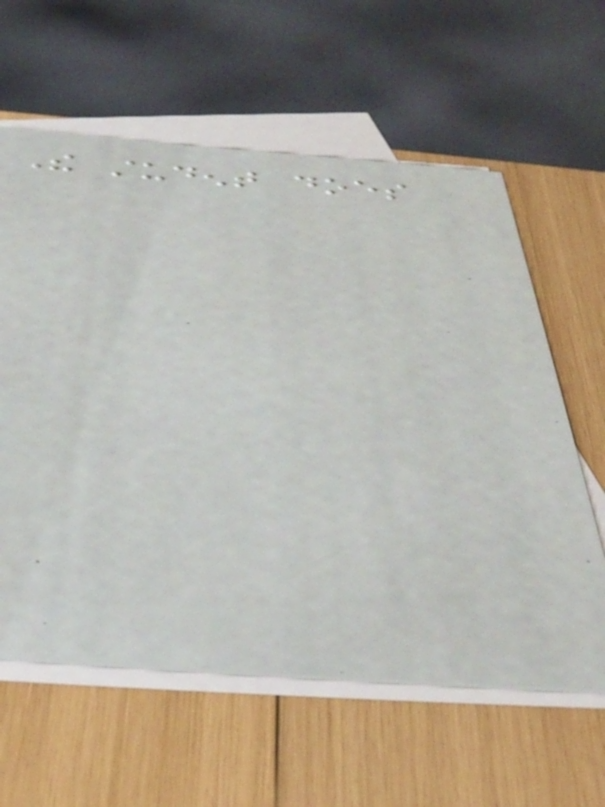The student does
